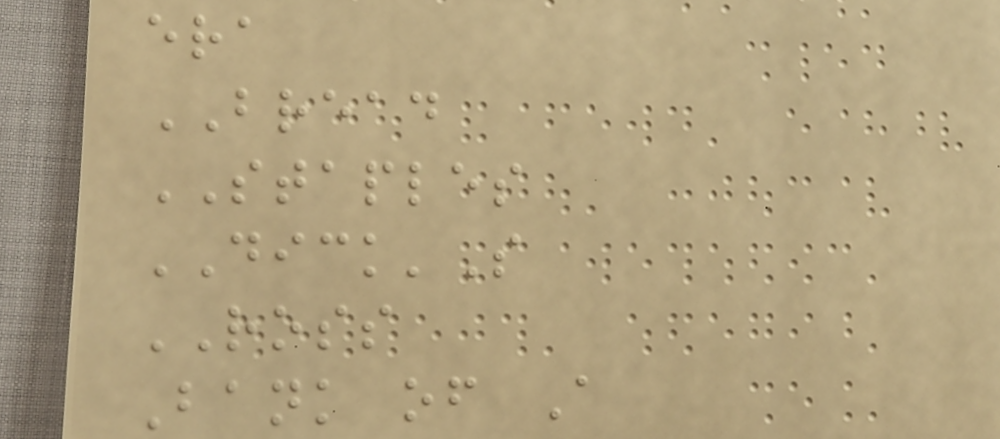era
BREAD
STAPLES
DICK'S
ROSS
Bank of A
